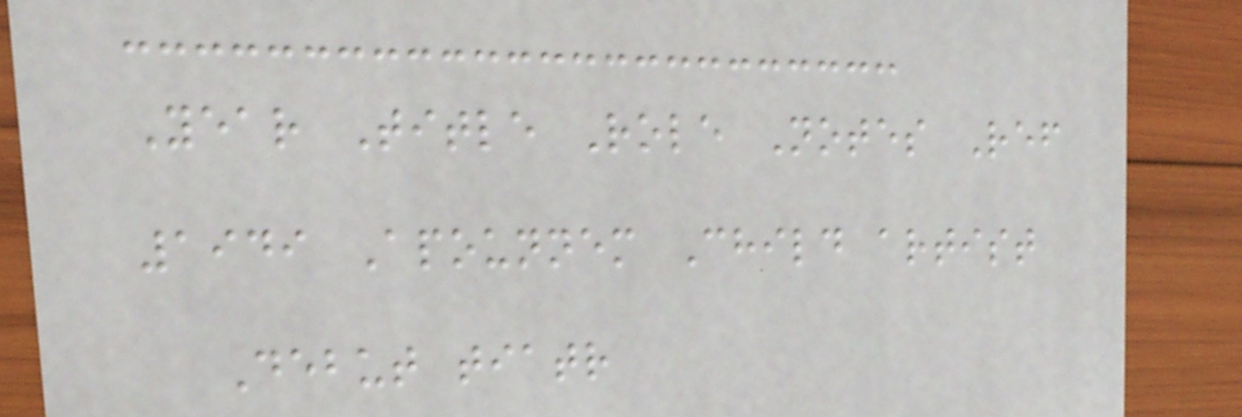Year Title Role Notes Ref
1949 Apounnem Child artist
Debut tiatr
